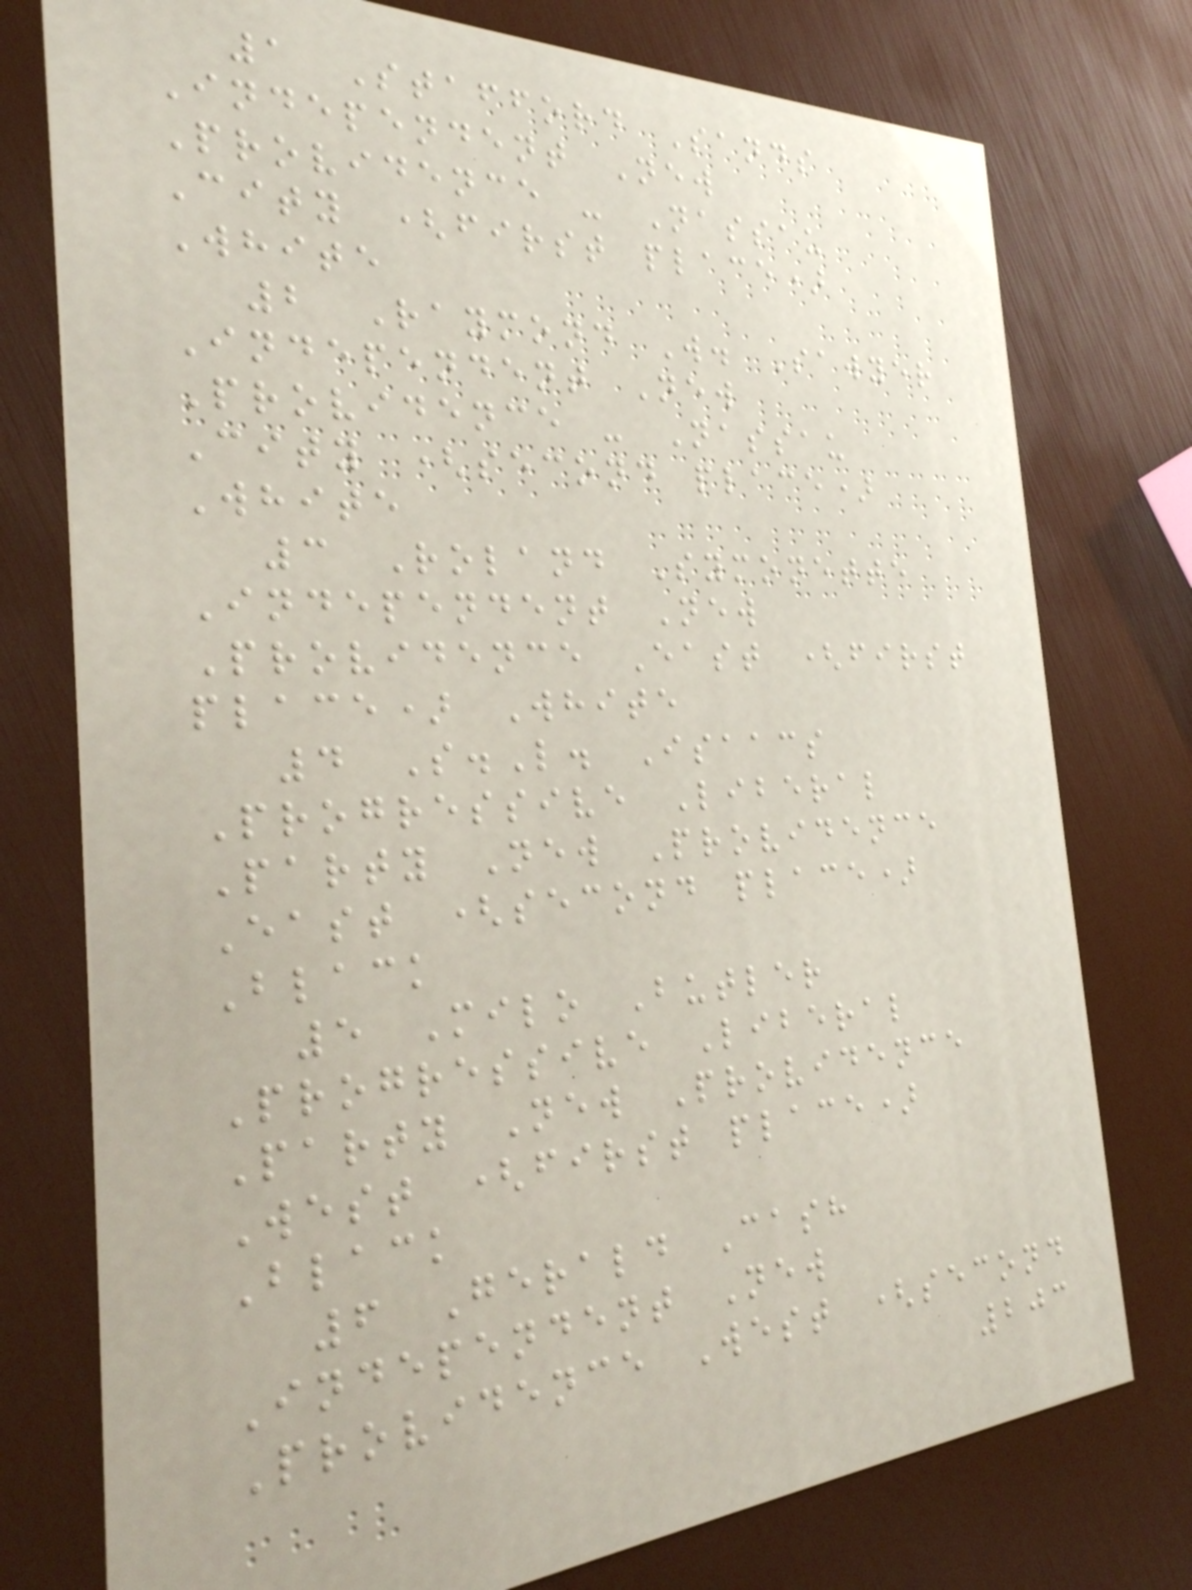1 Stafford Sands
Independent New
Providence - Nassau
City (first place)
White
2 Raymond W. Sawyer
Independent New
Providence - Nassau
City (second place)
White
3 Roland Symonette
Independent New
Providence East (first
place) White
4 S.L. Isaacs
Progressive Liberal
Party New Providence
East (second place)
Black
5 Milo Butler
Progressive Liberal
Party New Providence
West (first place)
Black
6 Gerald Cash
Independent New
Providence West (second
203
